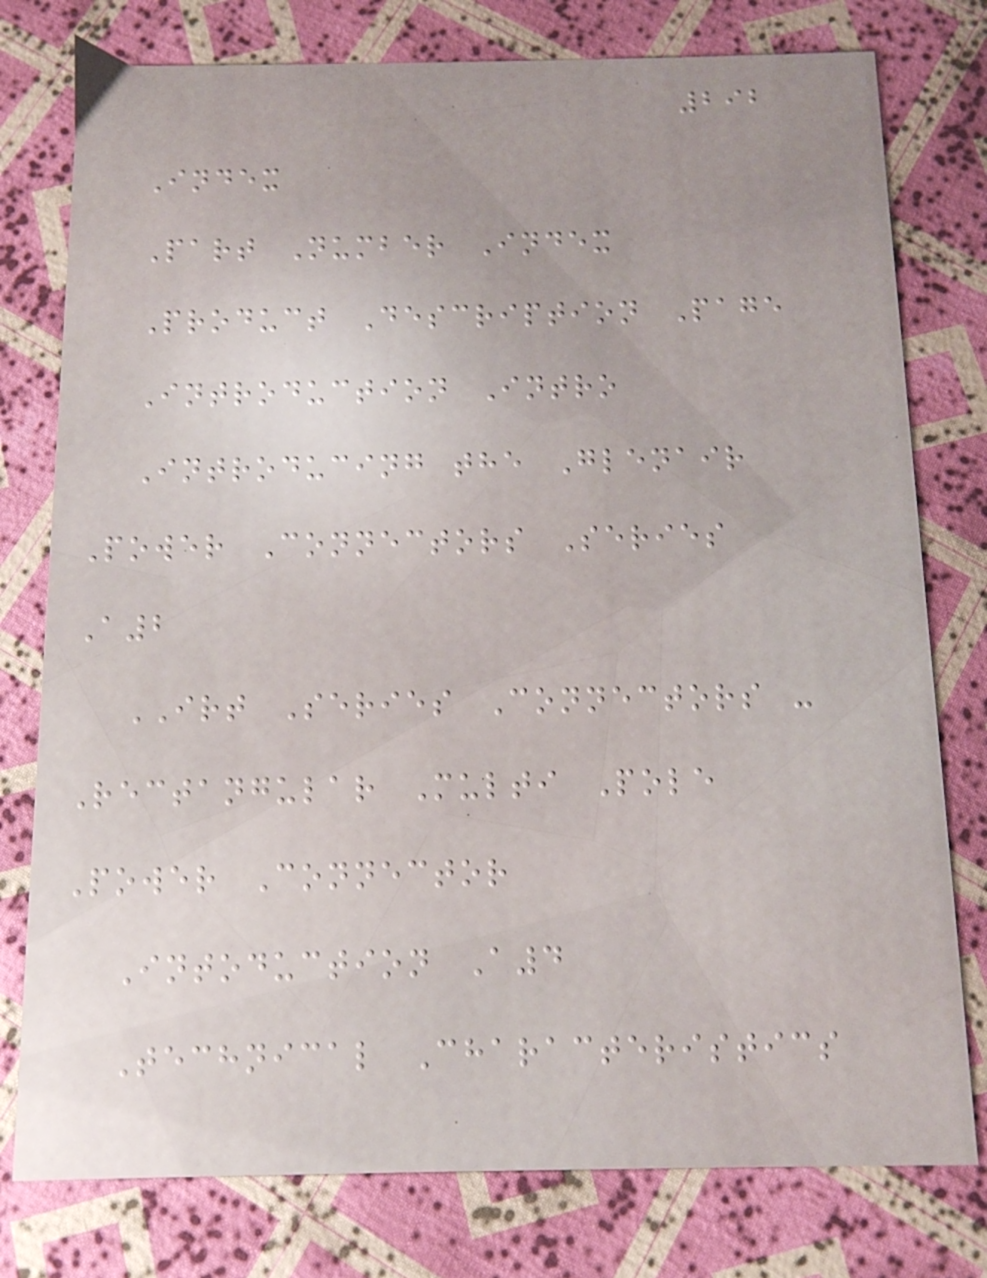292
Index
Part Number Index
Product Description Page
Introduction Intro
Introducing the Glenair
Power Connectors Series
A2
IRT Series Connectors -
Rectangular Multi Pole
Power Connector
Intoduction A4
Technical Characteristics
